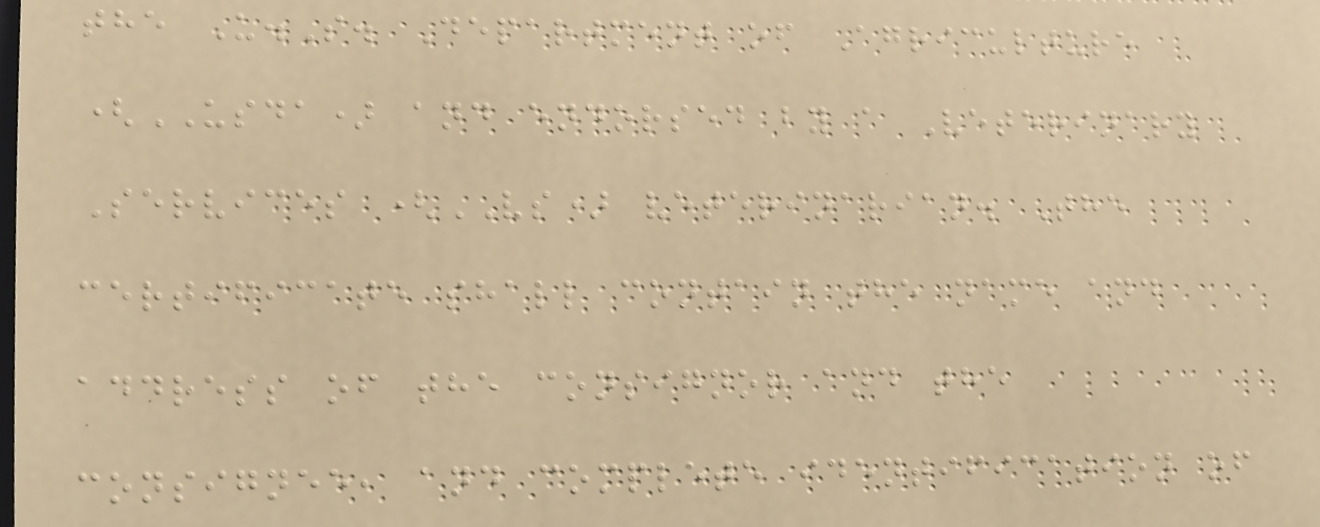the U.S. Department of Agriculture
(USDA) and endorsed by a Veterinary
Services (VS) veterinarian. The
certificate shall contain the name and
address of the consignor and the
consignee, and complete identification of
